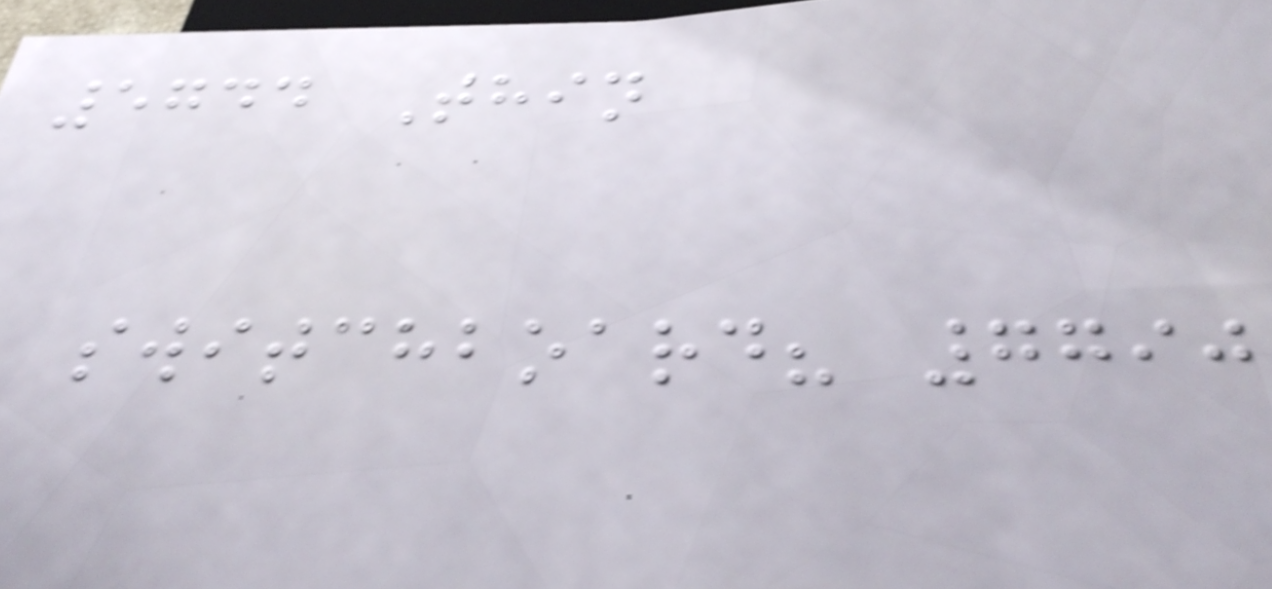5744 Thin
switchboard? 7790
